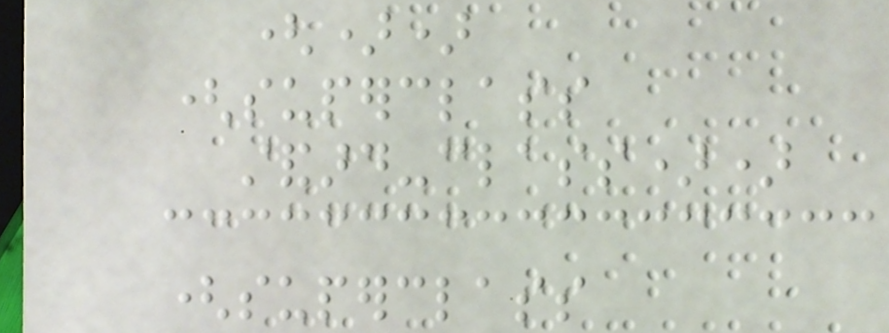())
(superclass
standard-class))
(superclass
